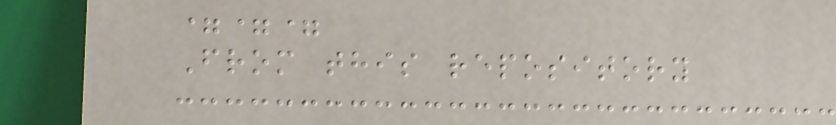===
From this repository
